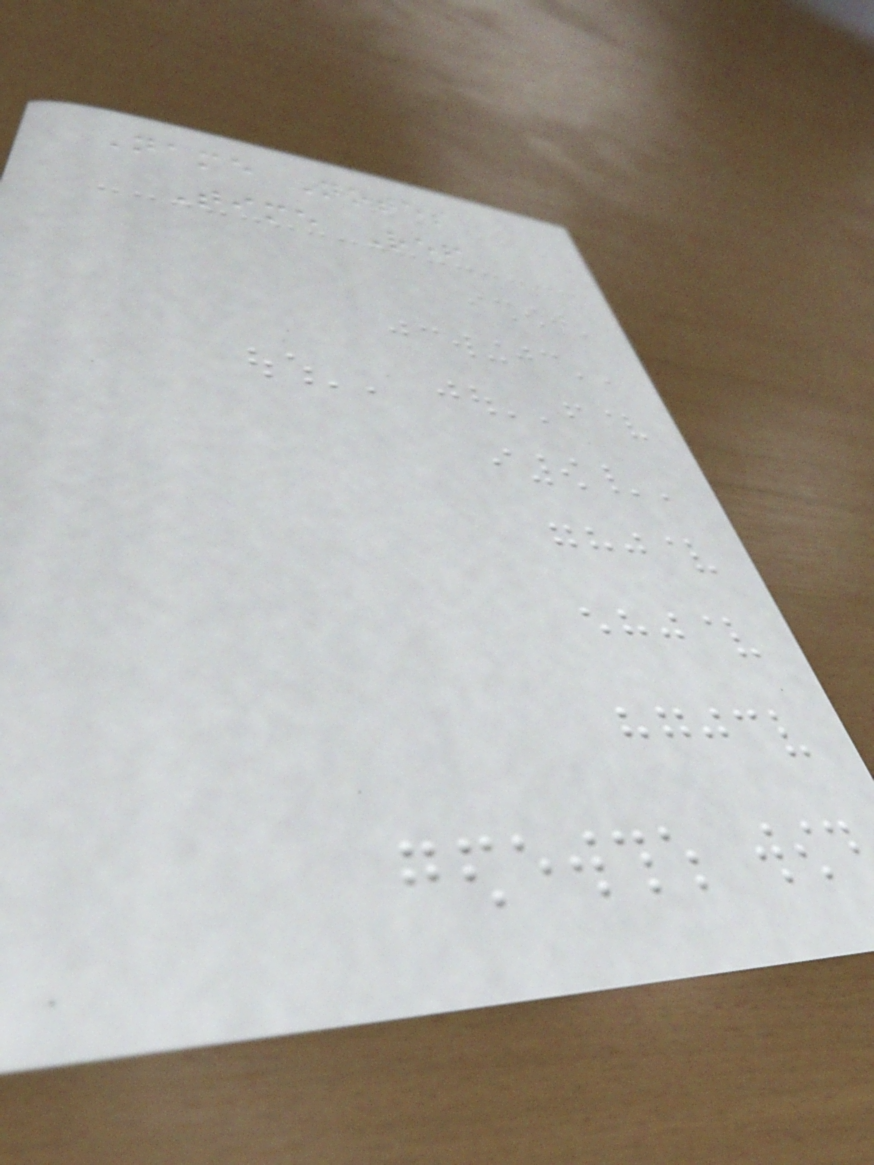Name Notes
Time Ref
